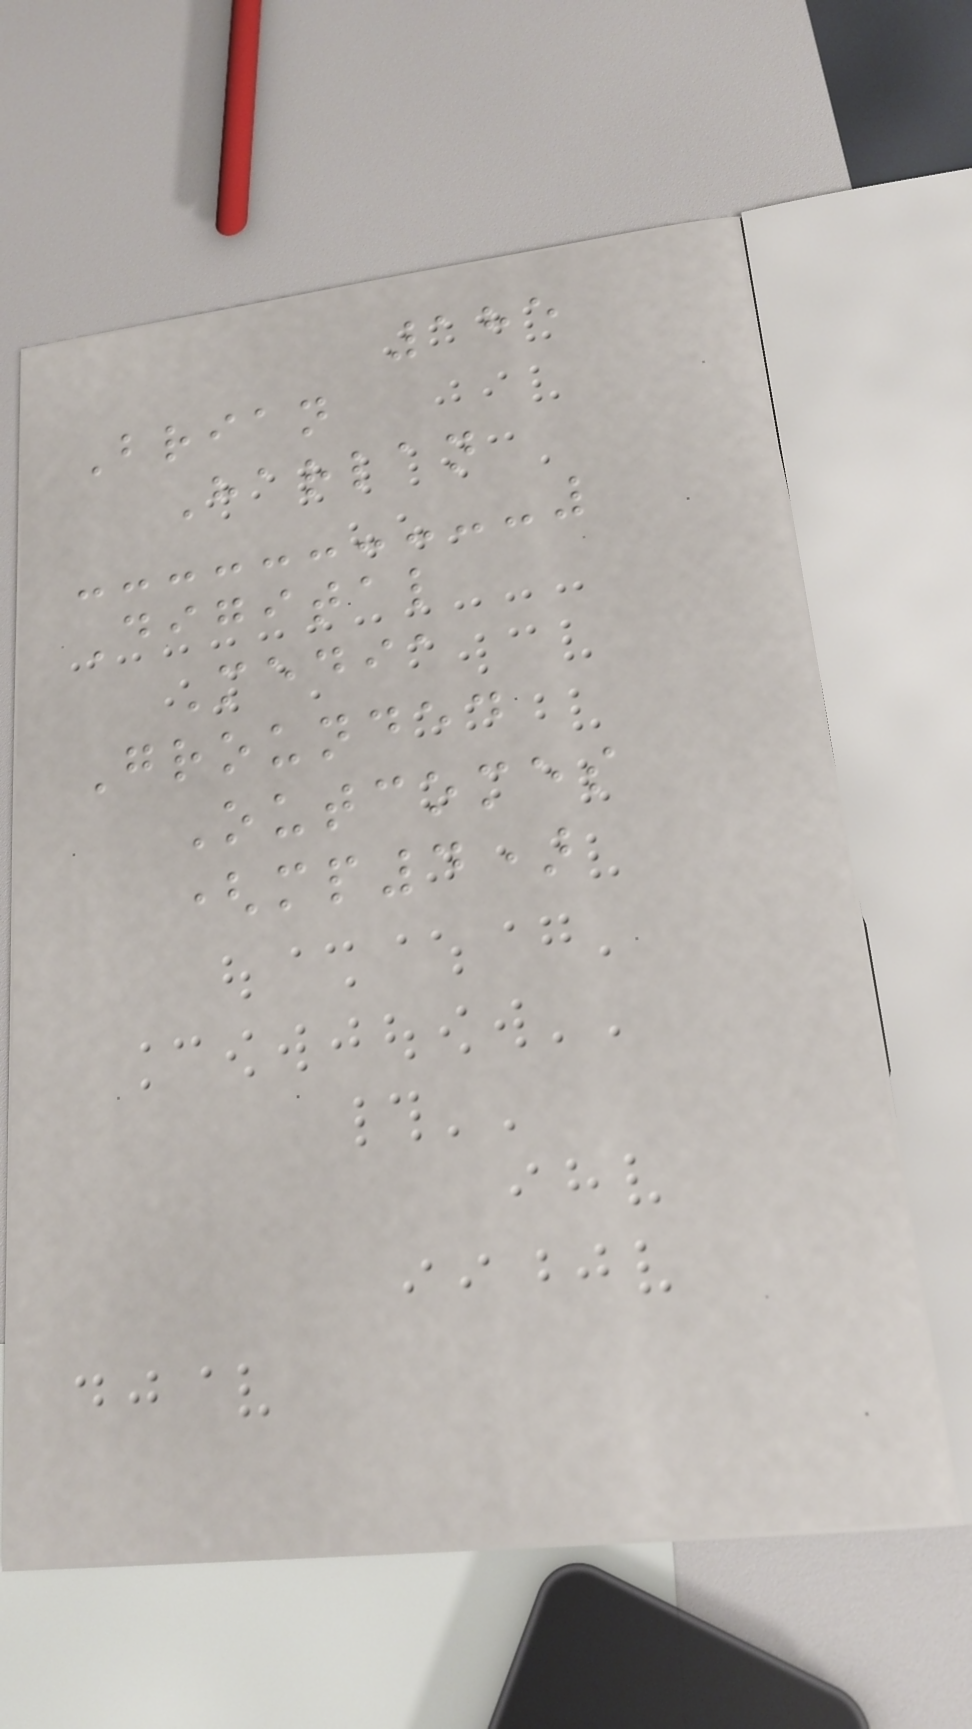185
Brian
Harlan
Digital
Media
Grounded
Outcomes
(mp4)
